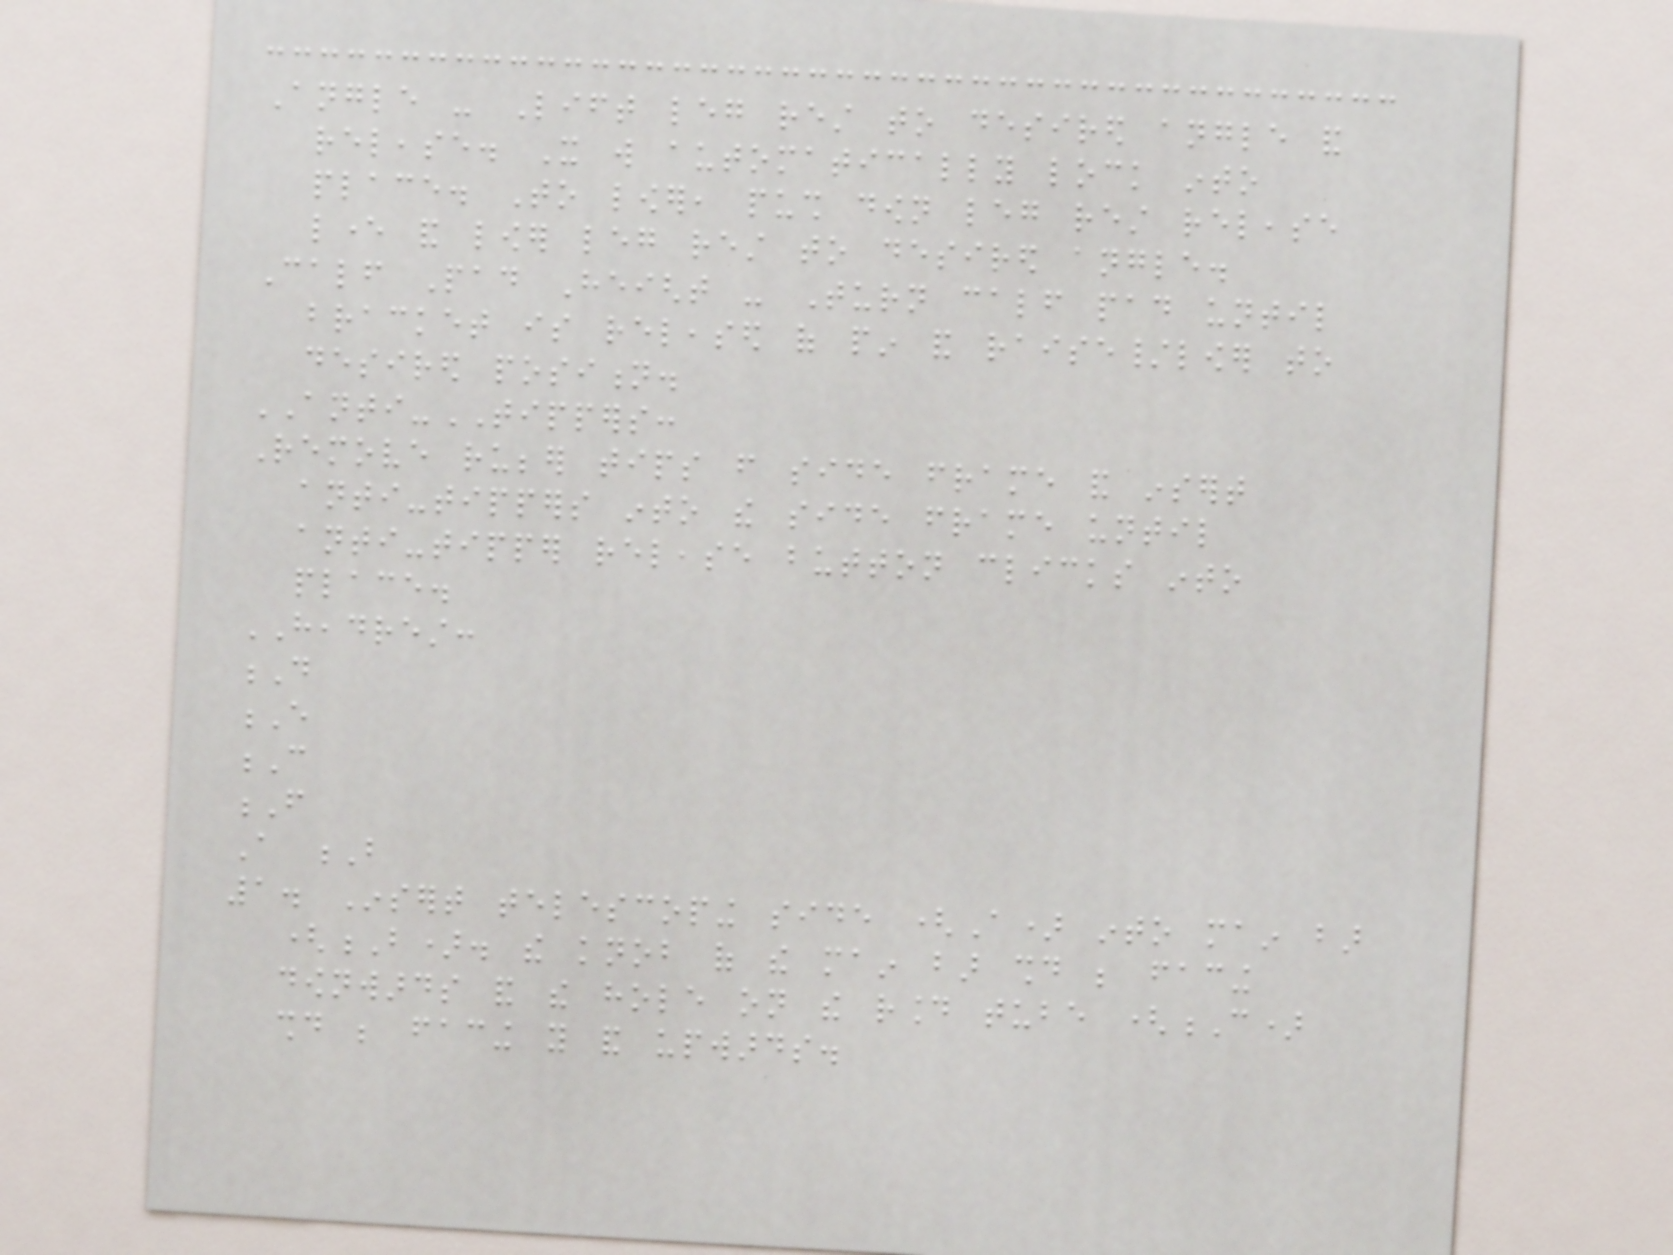Angle - Lift leg rest to desired angle and
release. It will automatically lock into
place. To lower, push down leg rest release
lever and lower leg rest to desired angle.
Calf Pad Height - Turn calf pad until
bracket is released of pin and raise/lower to
desired position.
ANTI-TIPPERS:
Remove rubber tips from side frame and insert
anti-tippers into the side frame until
anti-tipper release button clicks into
place.
HEADREST:
D
E
C
F
A B
1. Insert telescoping side (A) into main bar
(B). the knob of the main bar should be facing
downwards and the hole on the round tube (C)
should be facing you and upwards.
